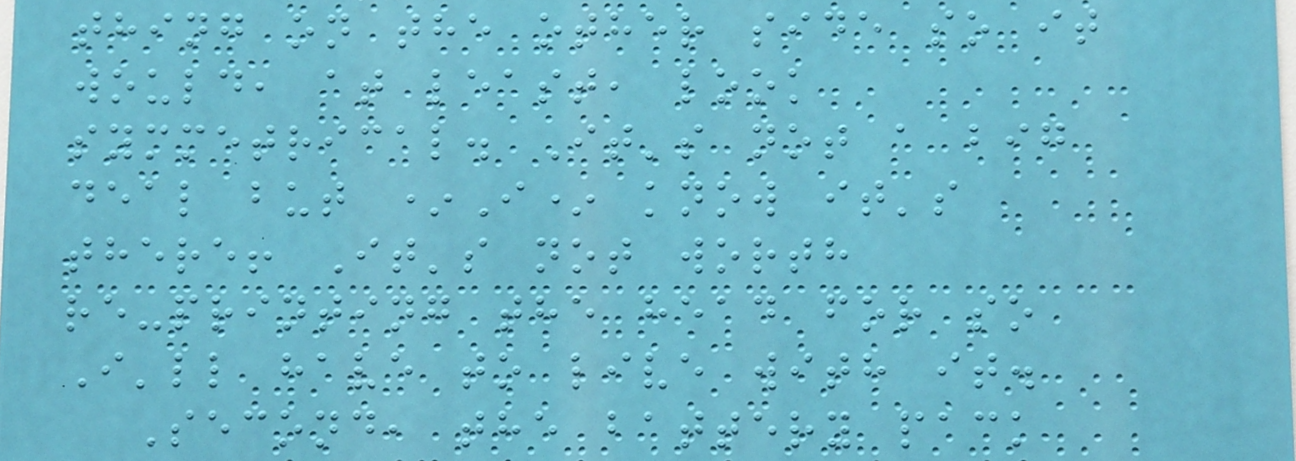thing on the other side so it
would, at least, look
symmetrical. It's not a big
deal but *I* know it's
there! It's not worth
re-printing the head for so
I'll have to live with it.
Second, the battery pack
